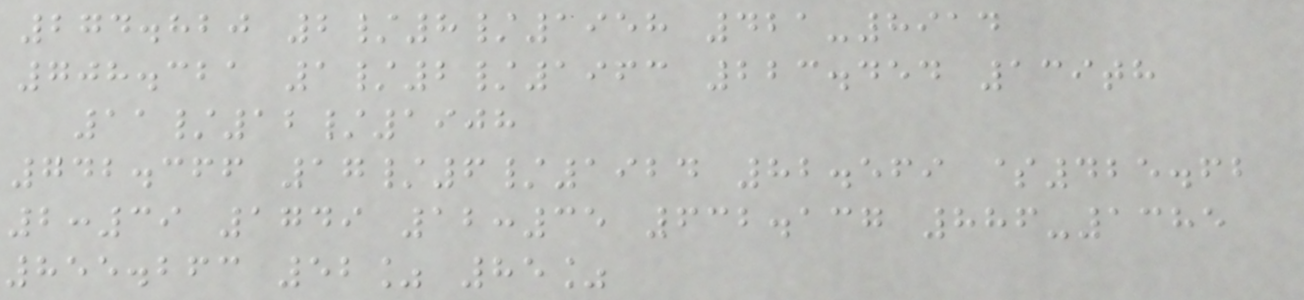274.820 2/8/1958 421-8914
708.321 1/2/1963 223.454 139th
11/12/1908
742.366 17/6/1924 82.569 $425.62
2:39 1749 12:35 632.137 886-1385
855.263 52% 85%
